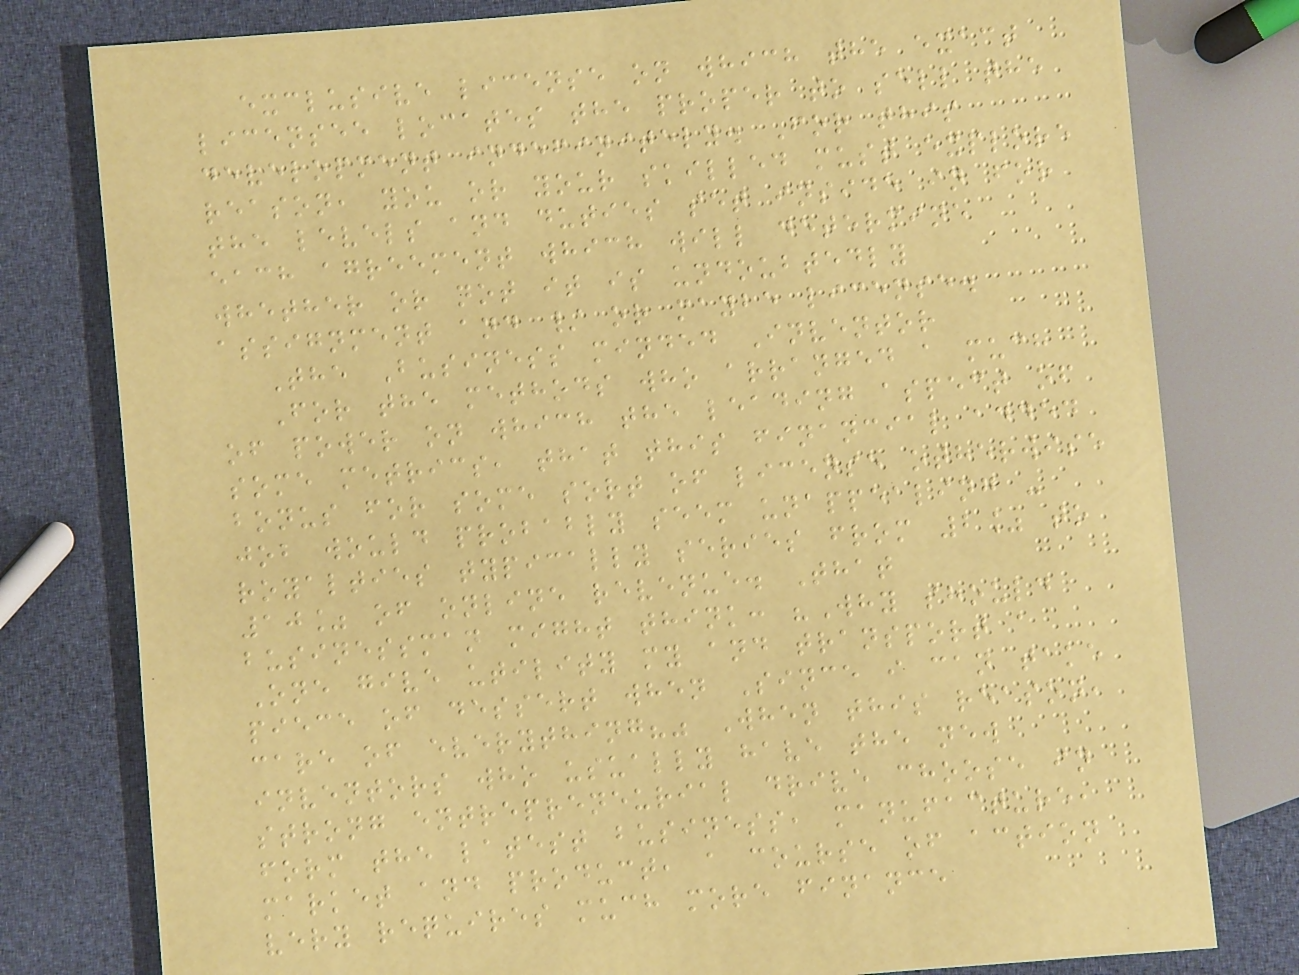exclusive license on which the exact
licensee locates the proper to sell the
development indefinitely. For this
reason, you or your skilled must explore
the levels and duties set inside in for
each agreement which will determine
whether or not it is undoubtedly
assignment and / or maybe license.
The Business minded Inventor
For the methods who arranged a much
of power on which the leading aspect of
some metrics, that this financial added
bonus for some sort of license otherwise
job would probably seem unappealing -
royalties typically series from 2% to
10% of online revenue. That
businessman might think: "Why should
One give utility my and transport a
piece of dessert when Since i can take
care of everything?" When this reason,
inventors who usually have the new
strong entrepreneurial drive choose in
form the latest business, manufacture,
market and product, a course of action
very requires much more finance
